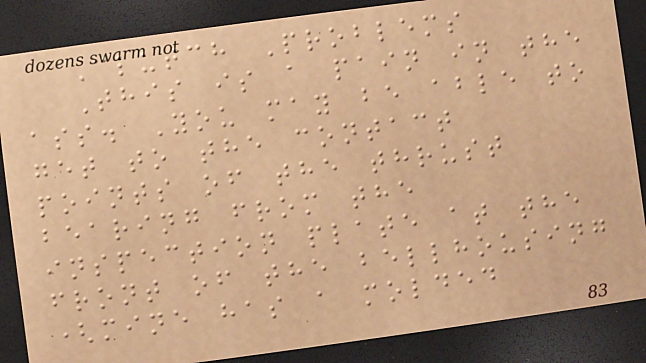Clutch Problems
This is a pain in the
ass. You may be able to
get to the contact
points of the thrust
bearing from the
inspection plate at the
front of the bellhousing
(mine has a molded
